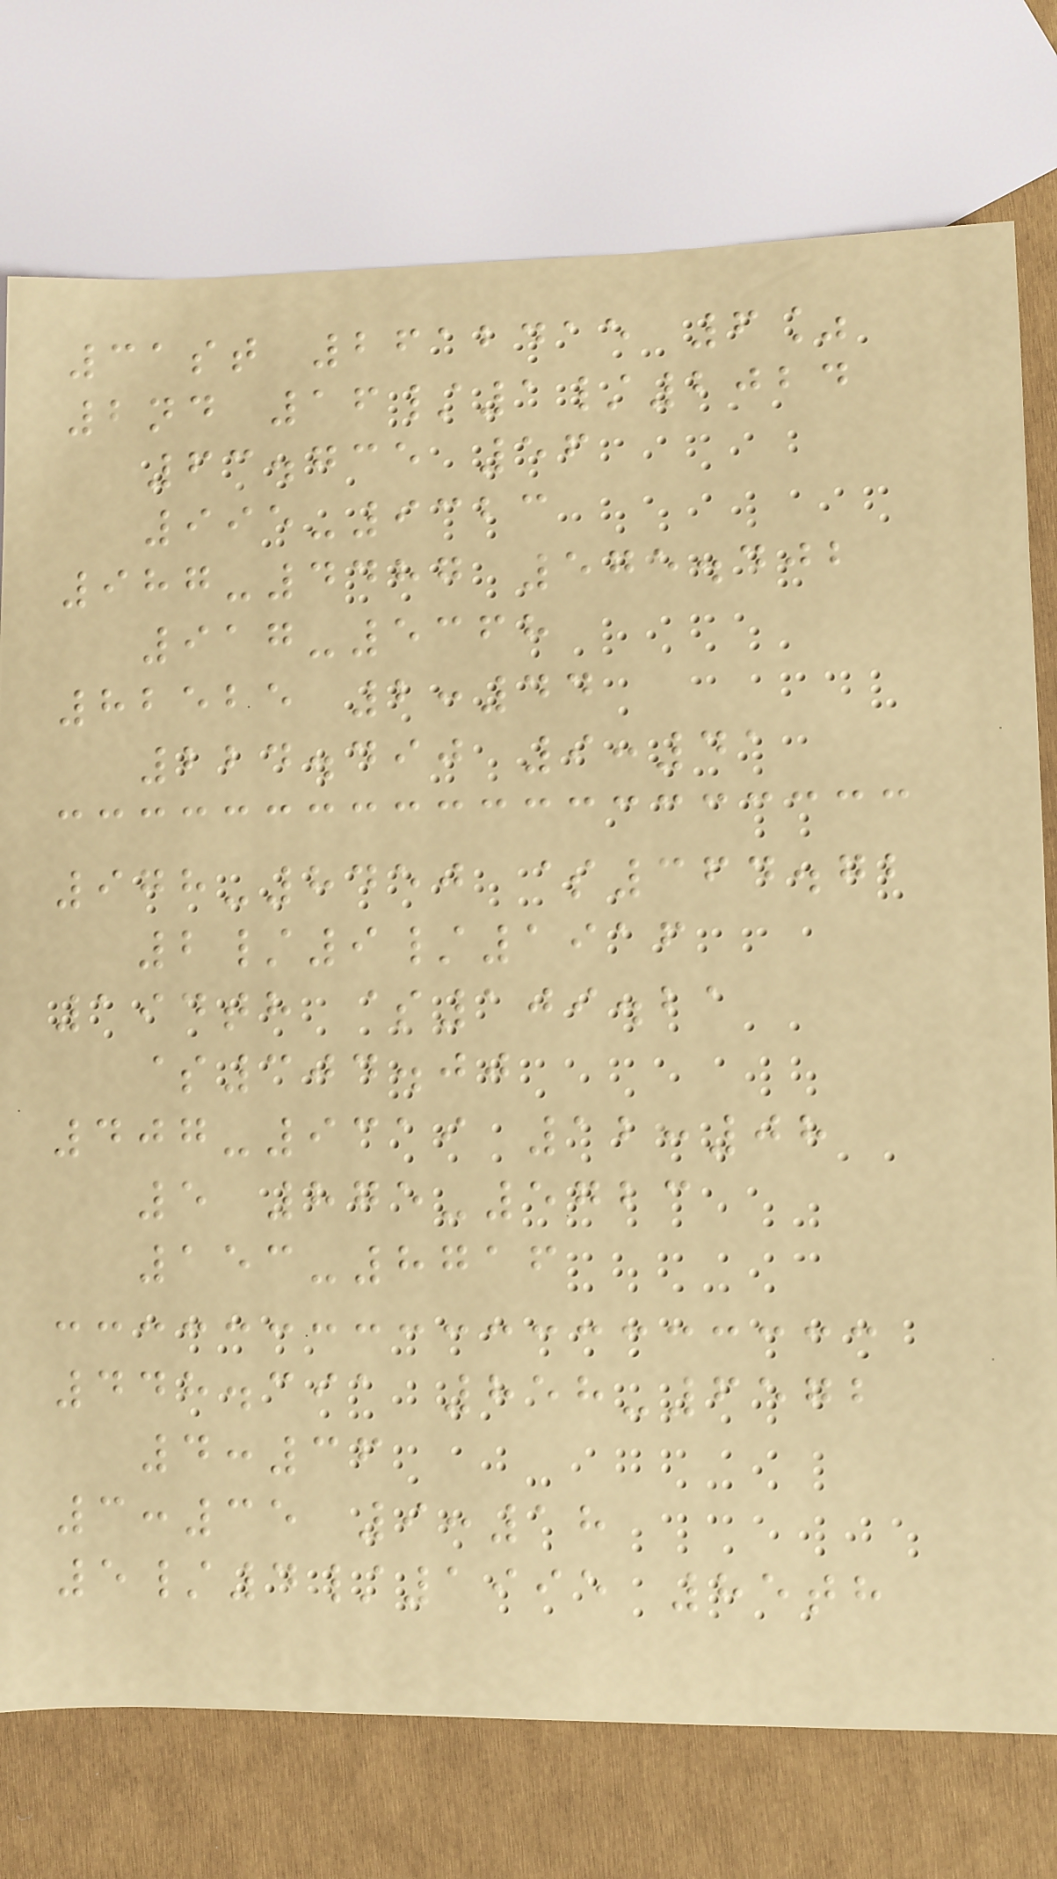31st 2612415 6%
2nd 16/1/2024
63.735 56
995-9323
987-4487 575.402
917-5368
82525 2:44
224.490 9:41
978-8450 $364.72
2/9/1916
194th $109.21
$304.00
407-9319 12:08
5 875-5723
153-8716
448.391 858-6572
4:36
3:35 9:18
5/4/1995 85th
